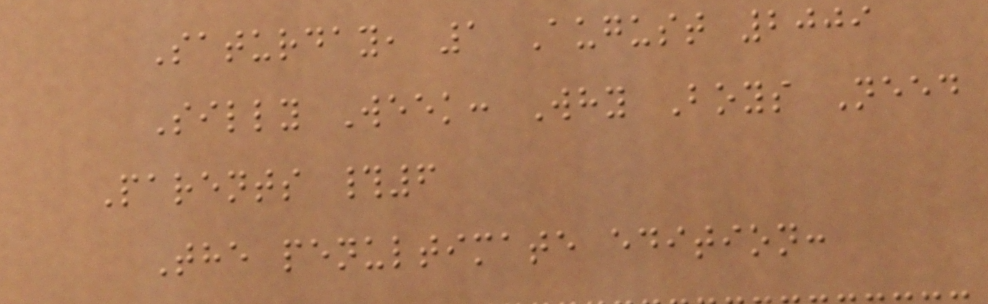Saturday, 1 August 2009
Silly Week: Why Boys Need
Parents #6
The penultimate edition:
